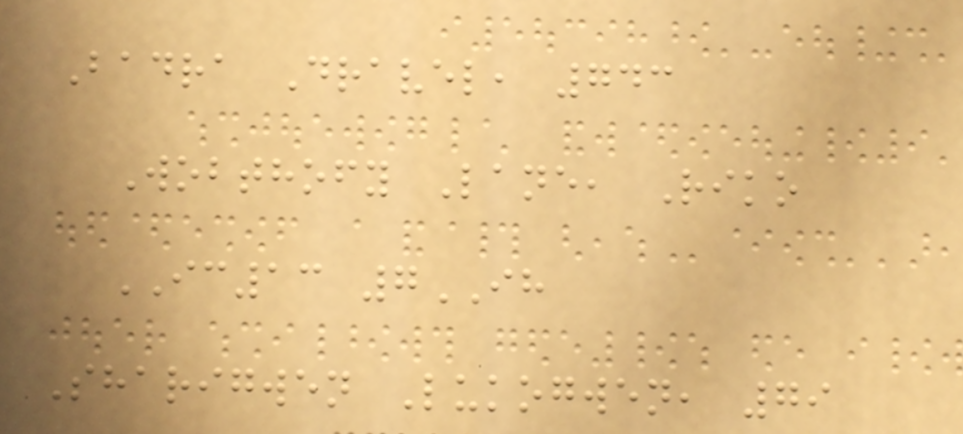Badra Dravel, 743
Wobthofy Lane, Riko
IC13 7IH
Sharigwen Lukogwen, 79
